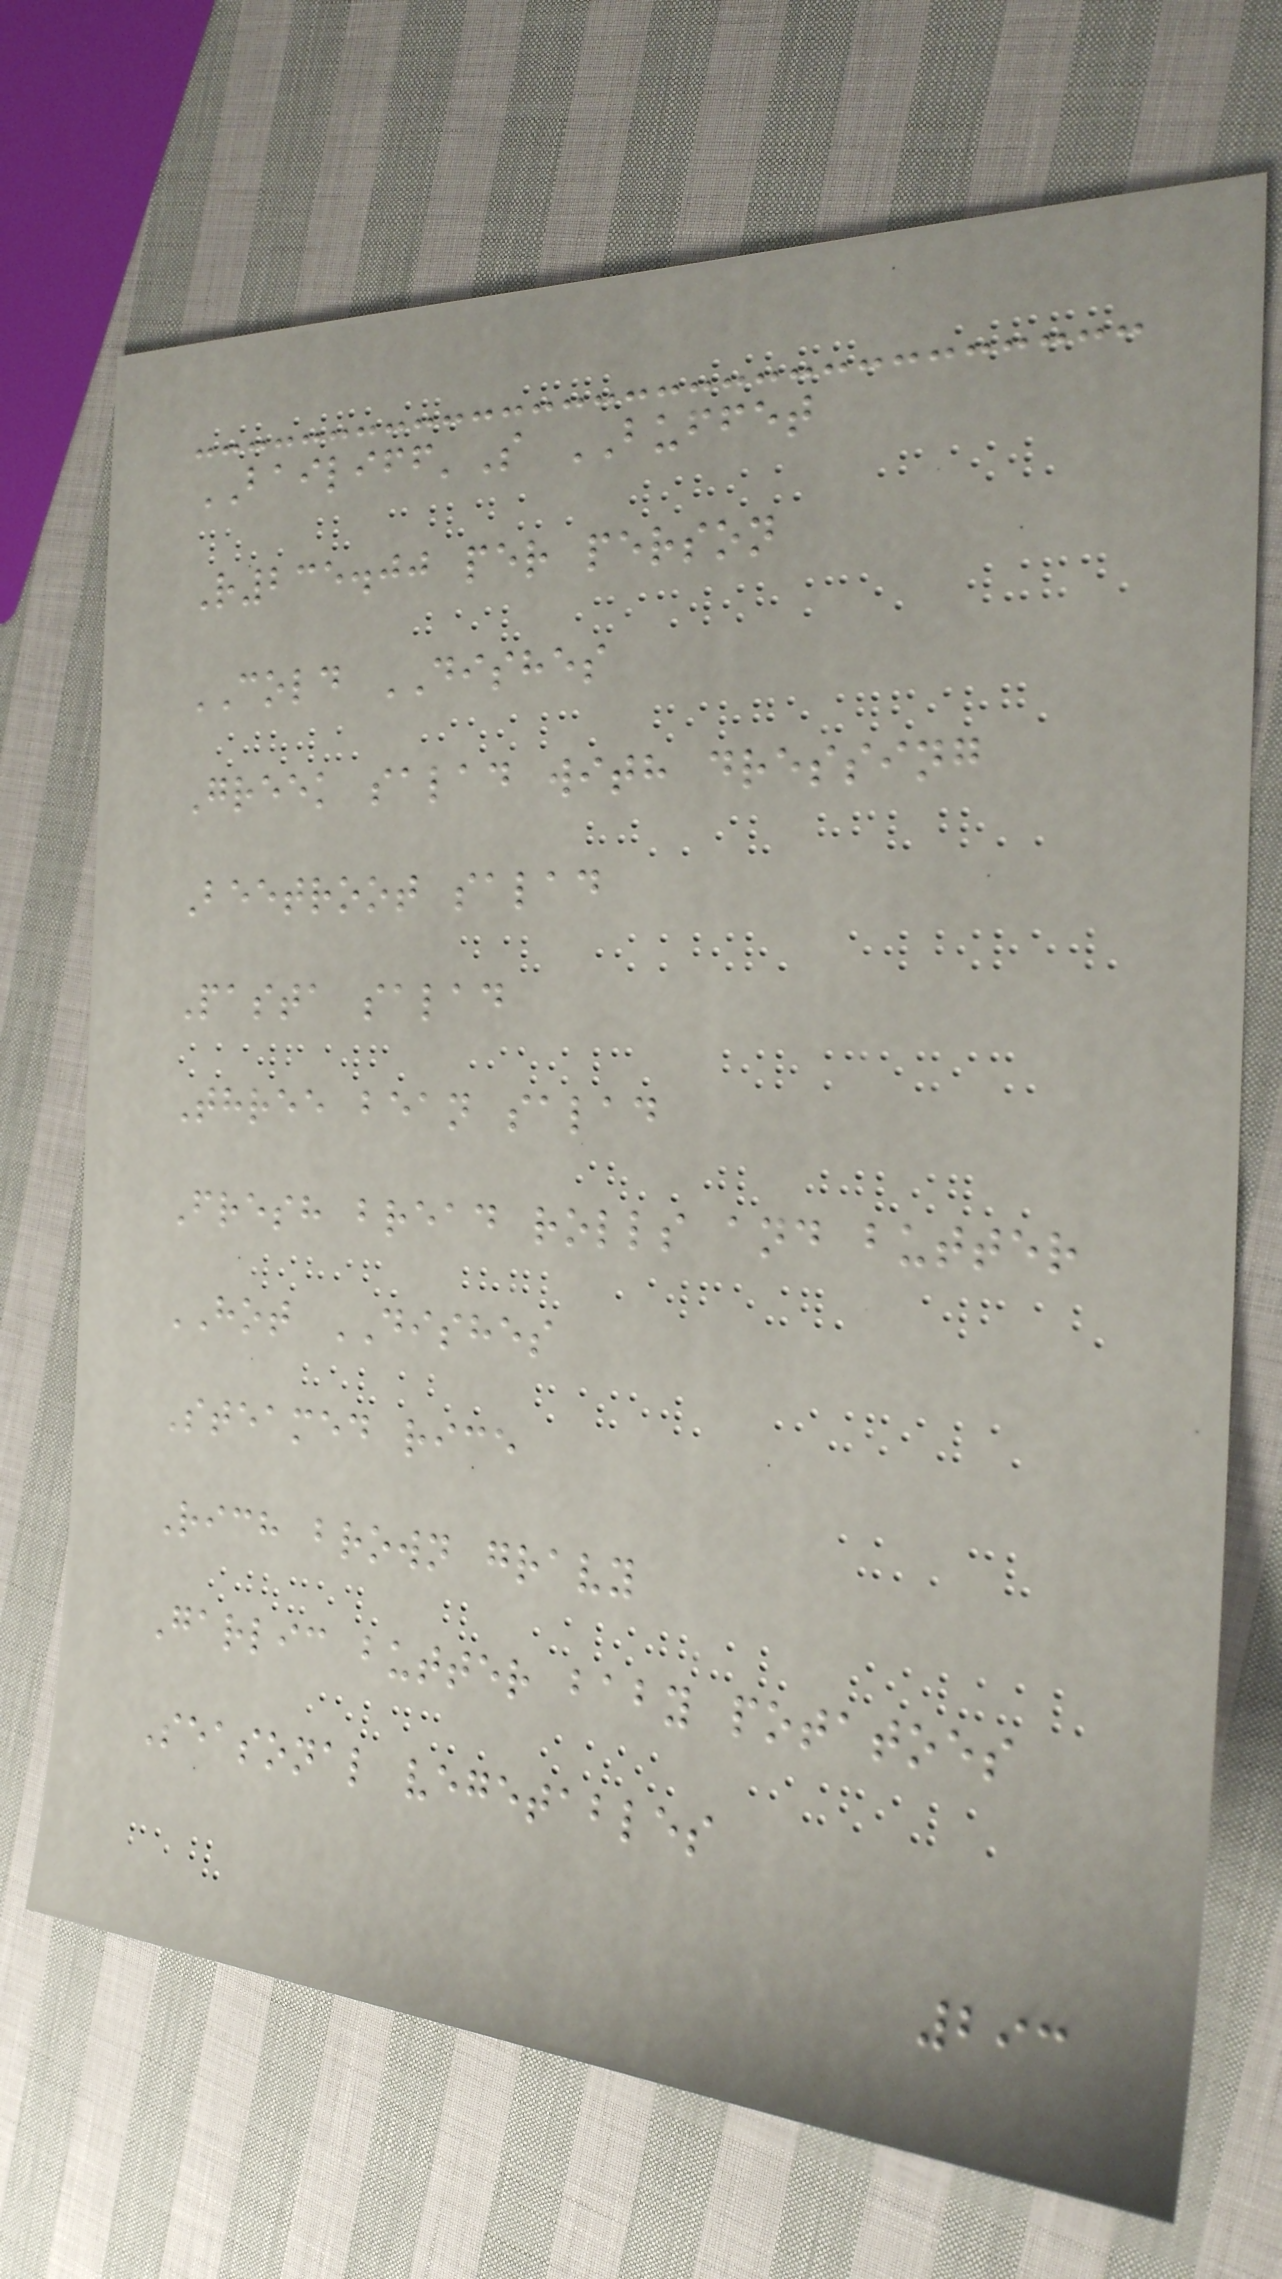BAILIFF'S BUFFET
R235.00 per person
COLD DISHES
Greek salad with dressing
Beetroot salad
Pasta salad
Three bean salad
Fresh bread rolls and butter
HOT DISHES
Steamed rice
Rich brown gravy
Garlic butter baby potatoes
Seasonal vegetables
293
